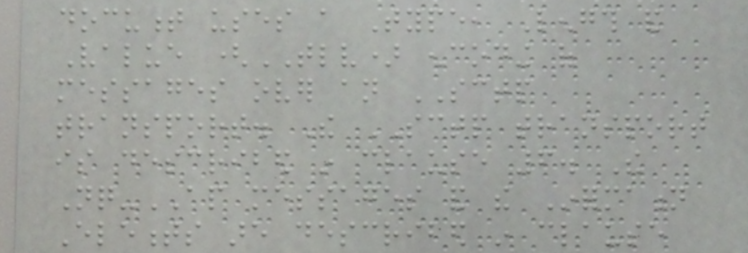document uses a Type, Length and
Value (TLV) encoding of
messages over an SCTP
transport. The SCTP transport
is described in clause 6. The
Nq-AP messages and the Information
Elements are described in clause
